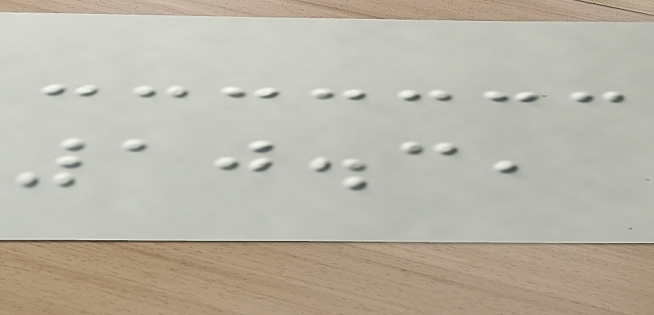10.3,
